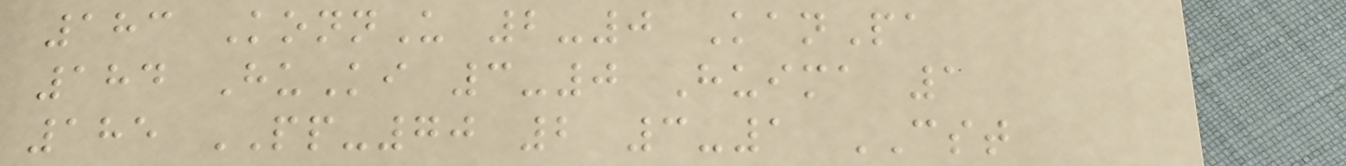183 KonnU 2-0 KanPa
184 HuKi 3-0 Huima 1
185 PP-70 2 3-1 CST
